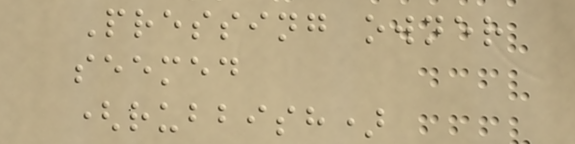Pressing owner
seemed
(rubbish)
